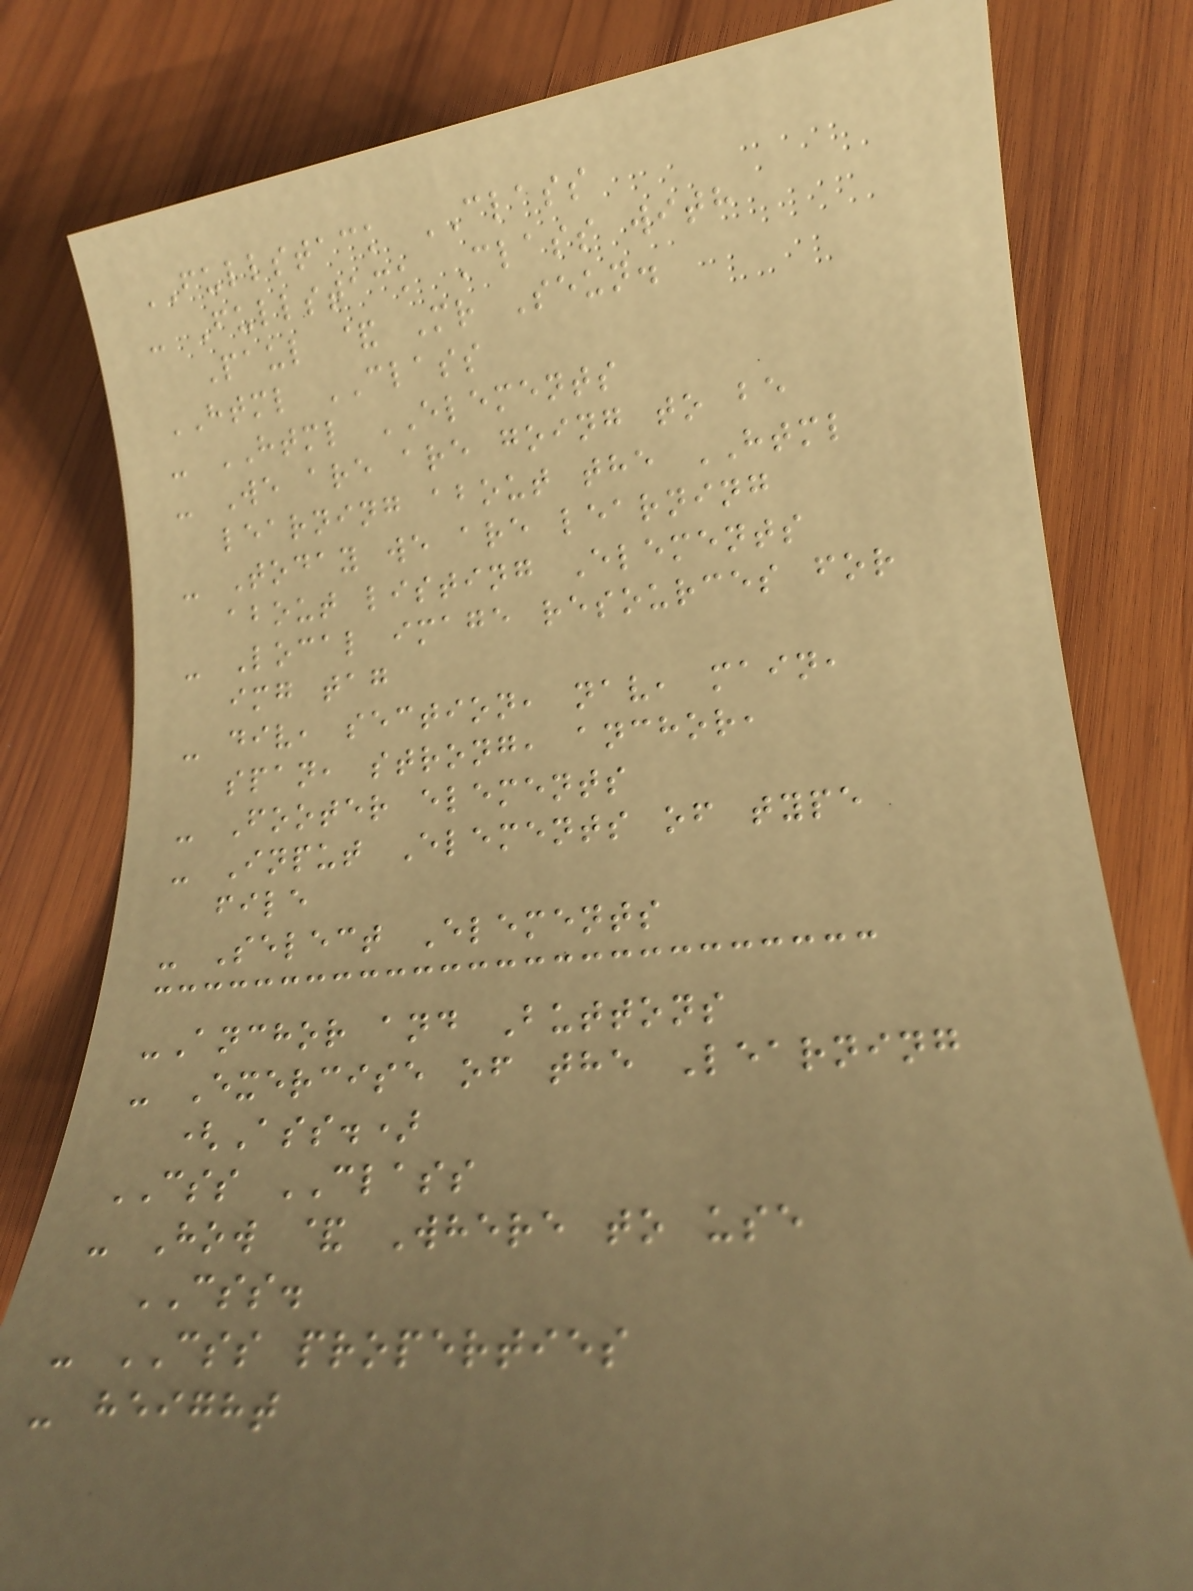FULLSTACK CLASS
- Fullstack Class with
Paul & Mr Seun.
HTML CLASS
- HTML ELEMENTS
- We are are going to be
learning about the HTML
- Today we are learning
about listing Elements
- Local image resources for
img tag
- div, section, nav, main,
span, strong, anchor,
- Footer elements
- Input Elements of type
file
- Select Elements
-Anchor and Buttons
- Exercise of the Learning
(Ass.)
CSS CLASS
- How & Where to use
CSS.
- CSS properties
- height
